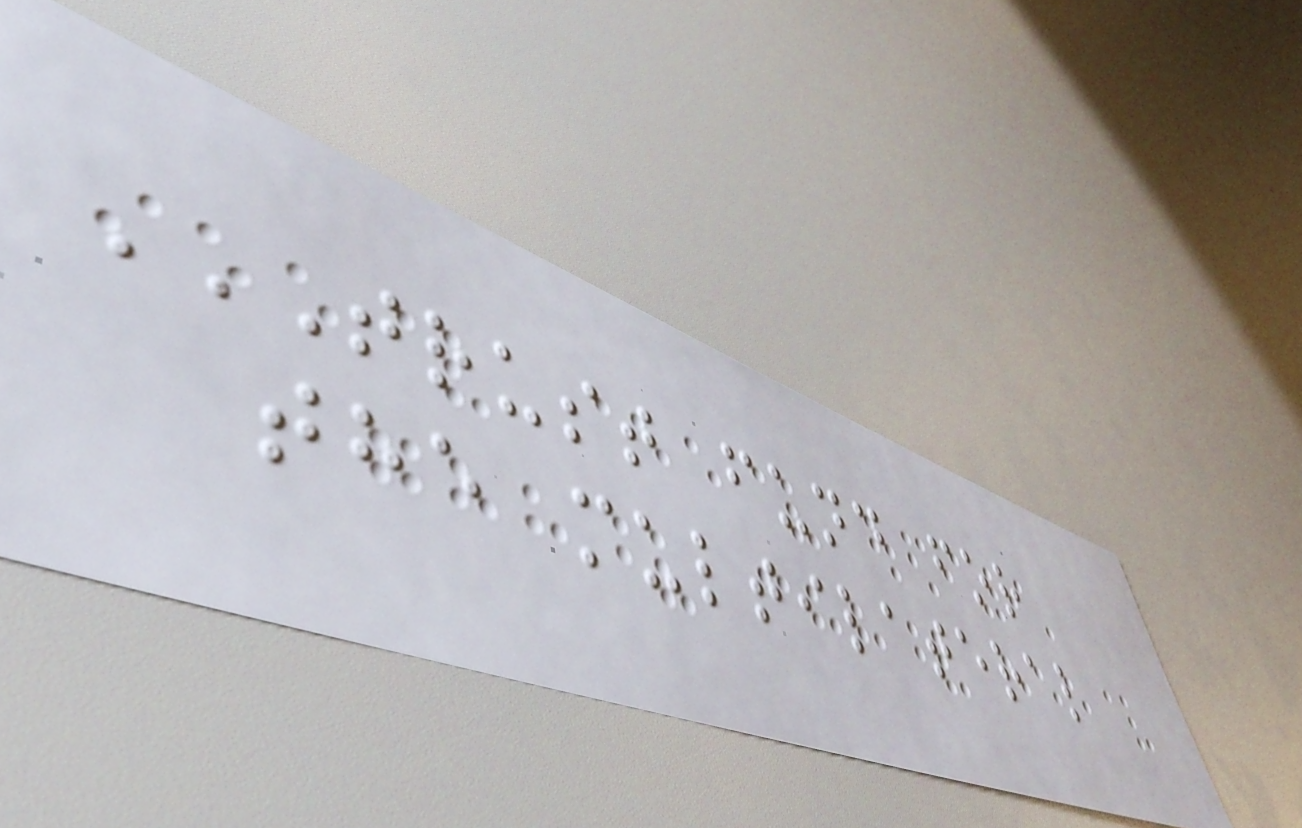TRUST FUND FOR
THE MULTILATERAL
